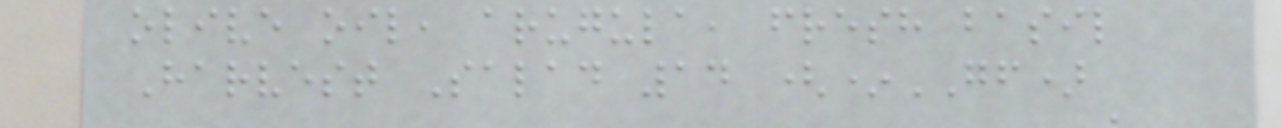olive oil, arugula, fresh basil
Harvest Salad 14 (*GF)
